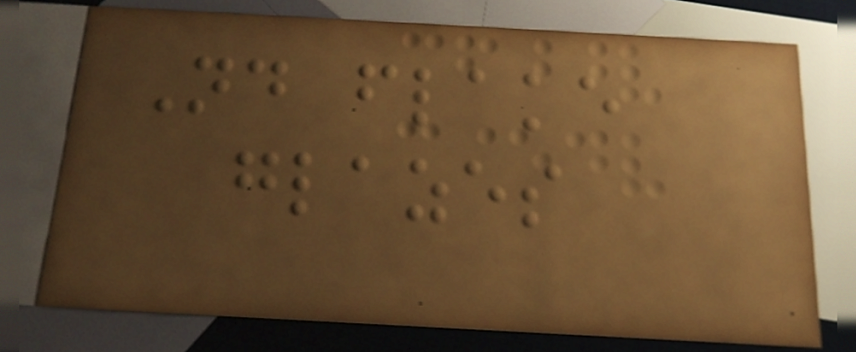Nd flake
glazes
